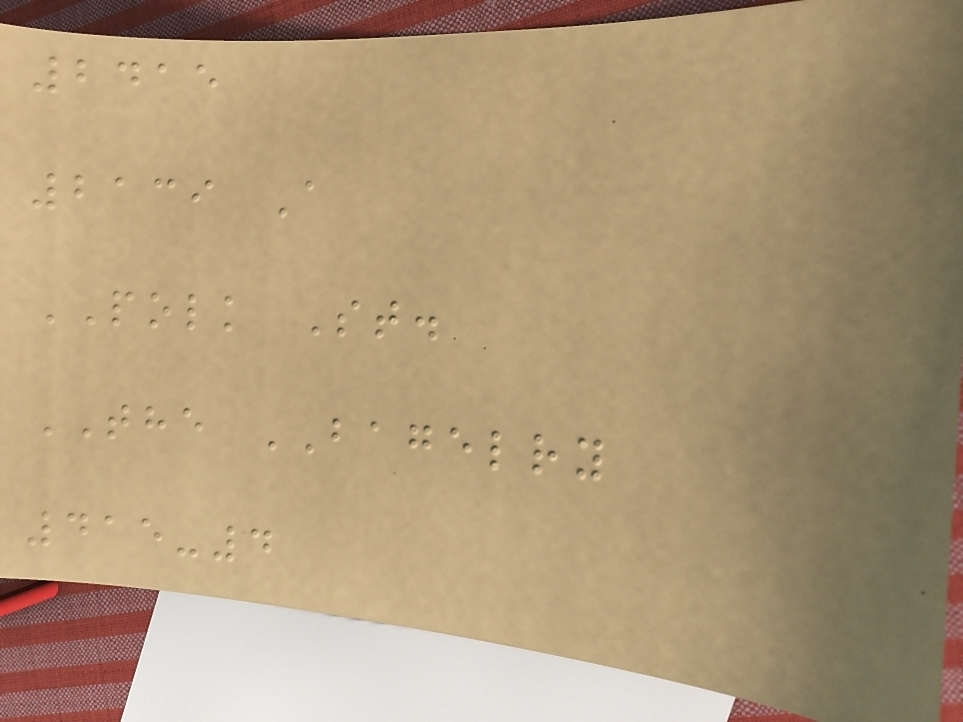2415
2139 A
POLK St.
THE BAGELRY
415-4
